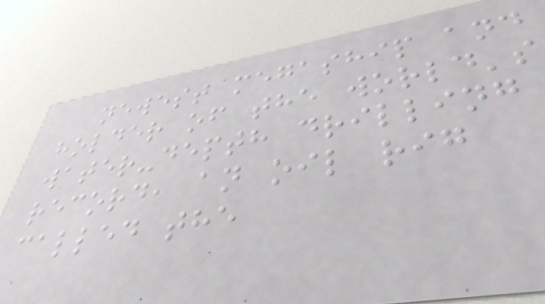newest megaship and
holder of the world's
water-depth drilling
record, an oil rig
called the
